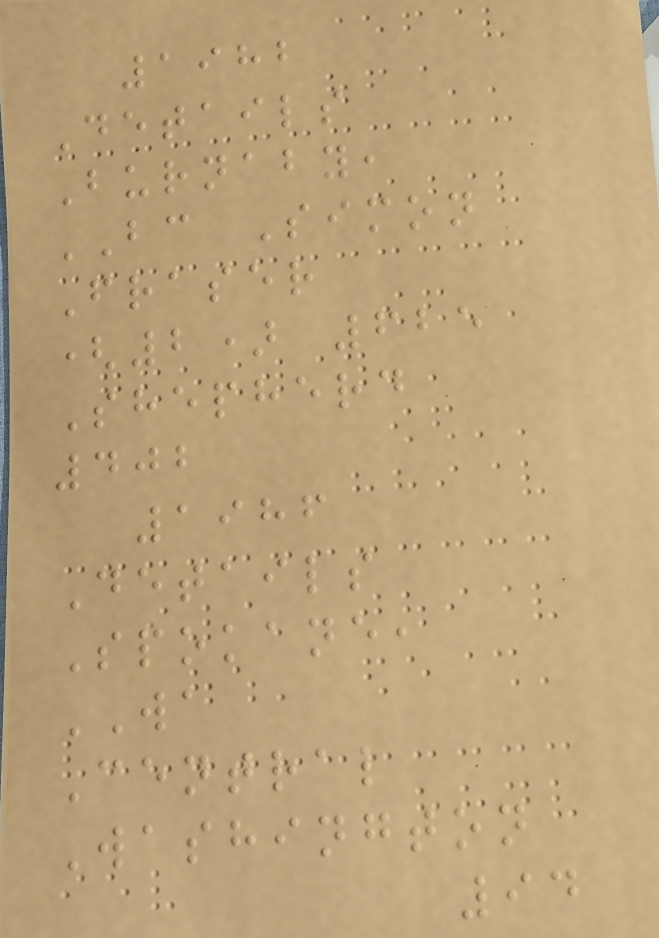1982
Details
Burnaby,
BC Simon
Fraser
(2) 625
Shepherd
402
1986
Details
Spokane,
WA
Central
Washington
94
